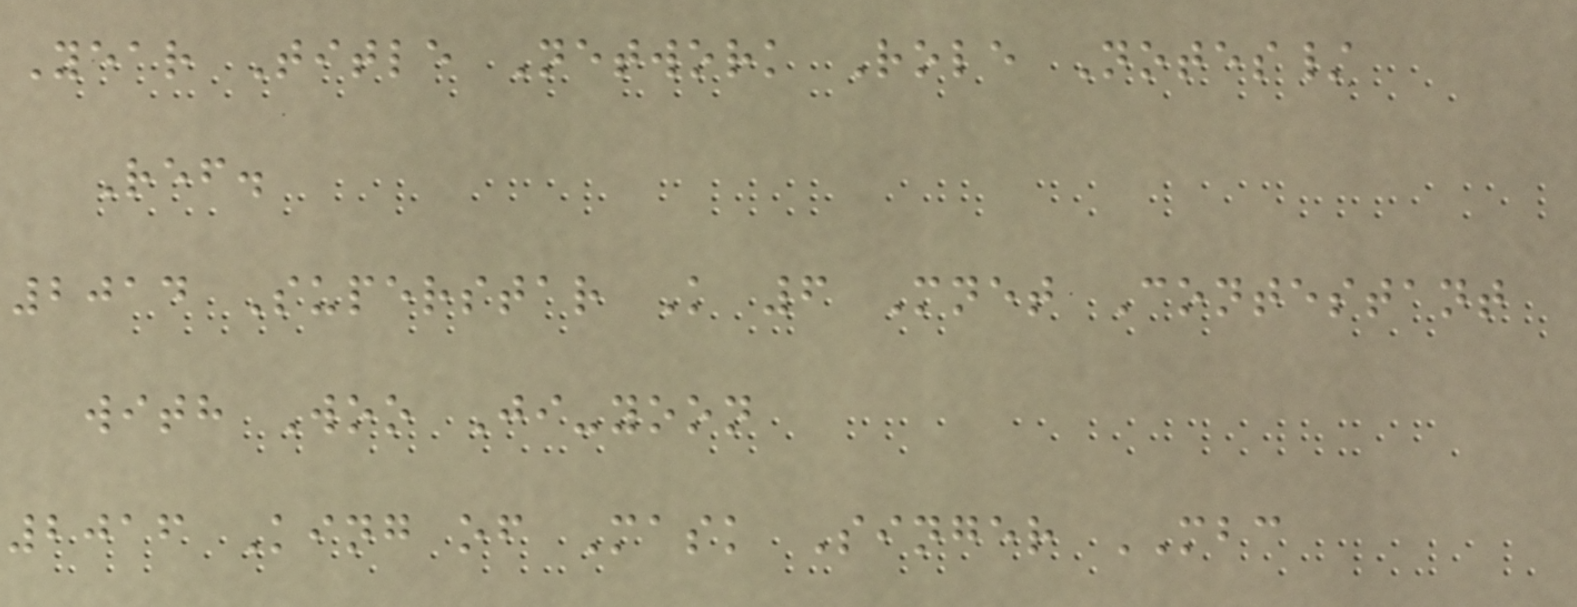Year Title Network Role Notes/
Ref.
2014 Superstar K 6 Mnet Contestant
with Woo Ji-yoon
2016 King of Mask Singer MBC
